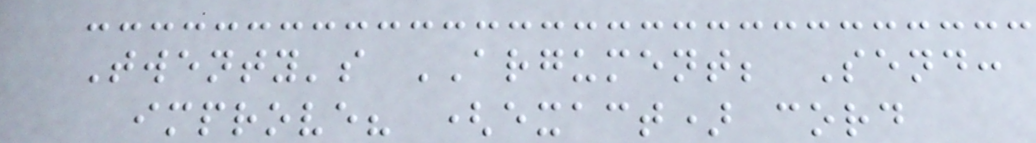Twenty's ARGUMENT; Send:
improve? (exact) cord
